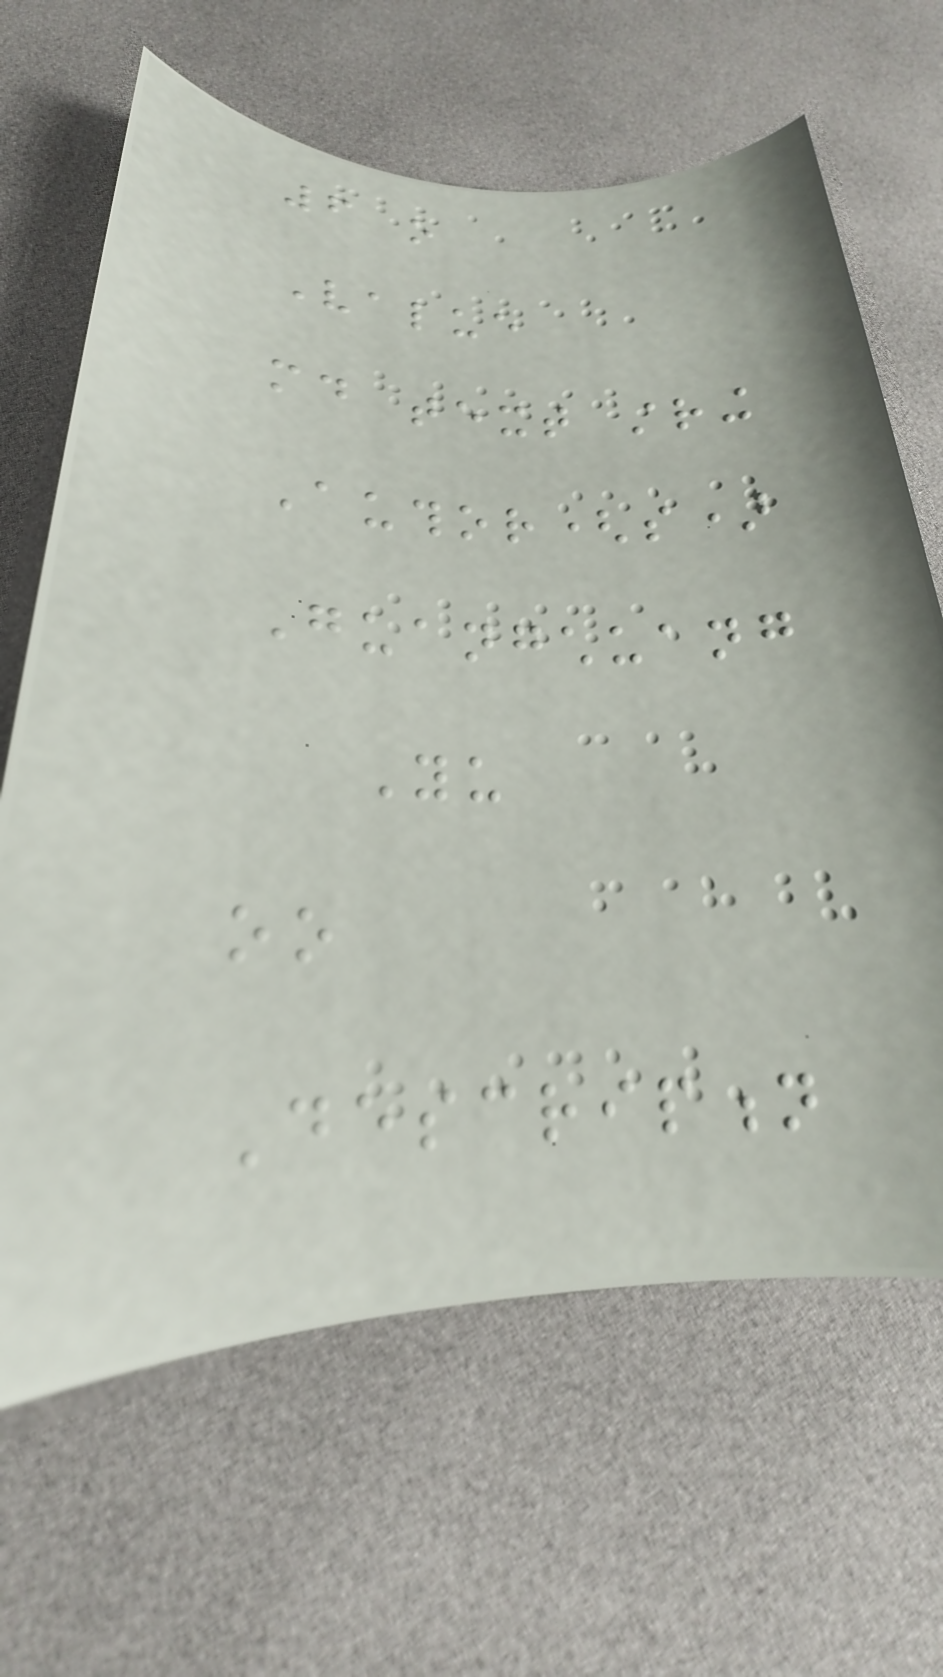6 o
Value
md text string
Author(s)
Guangchuang
Yu
oo
Description
